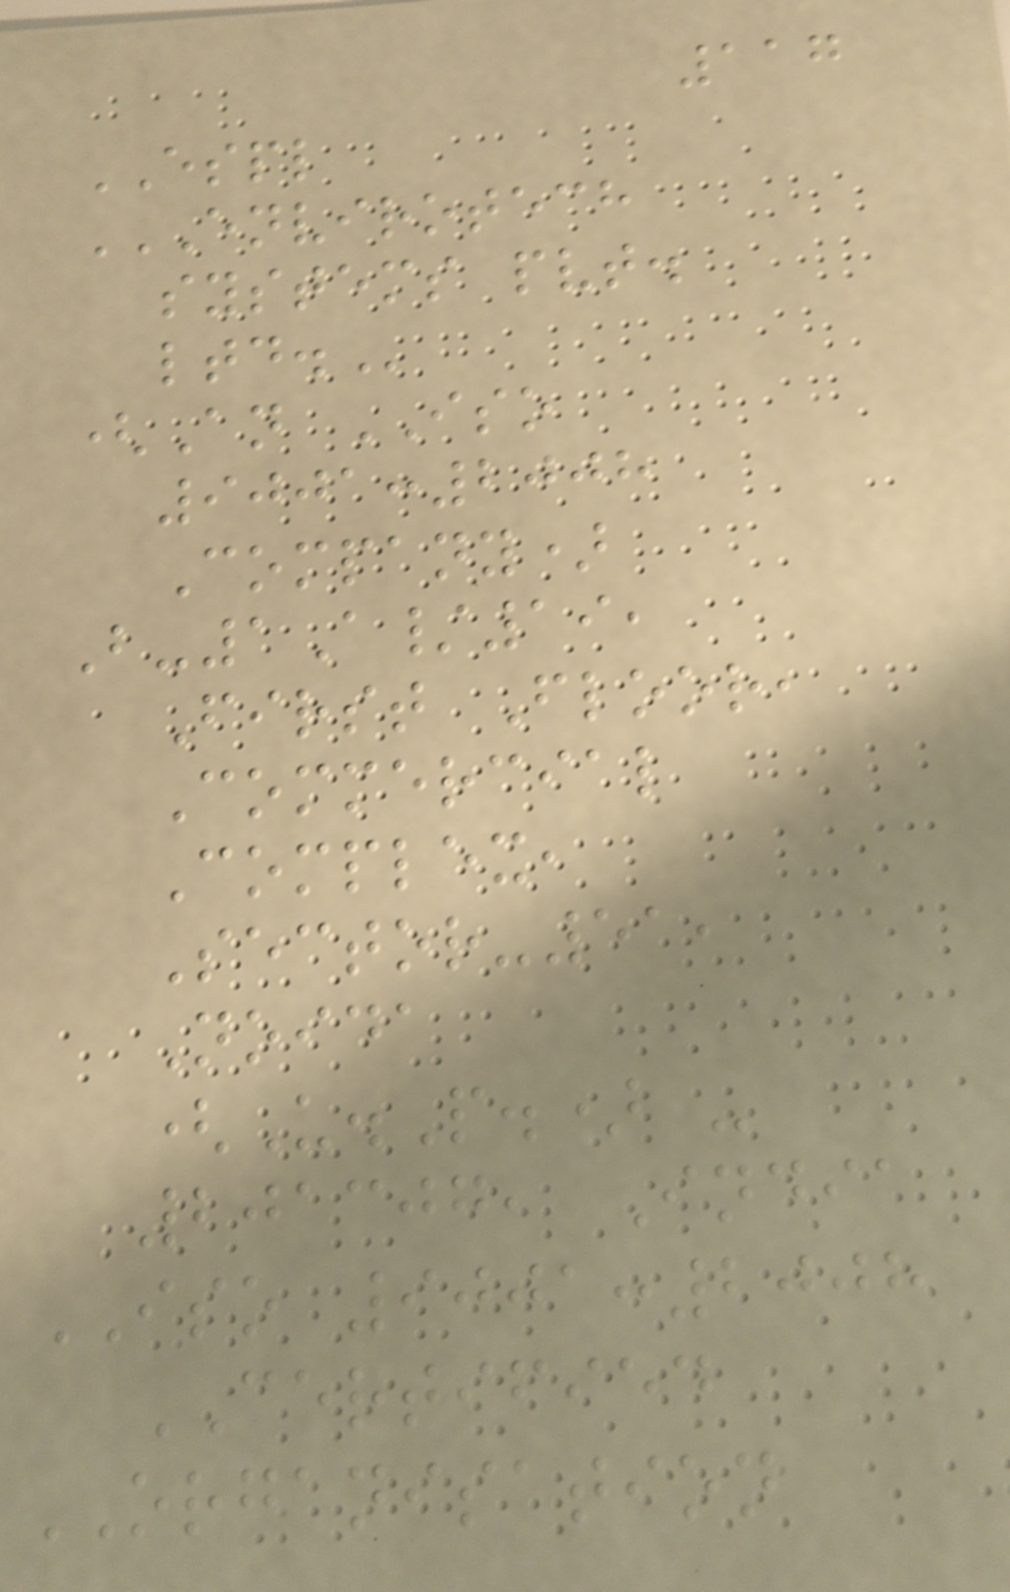117
ESPL
ENVIROTECH
SYSTEMS PVT.
LTD.
(An ISO
9001:2008
Company)
B-1A/19,
First Floor,
Commercial
Complex,
Sector-51,
Noida
(U.P.) -
201307, India
ISO 9001:2008
CERTIFIED
ORGANISATION
